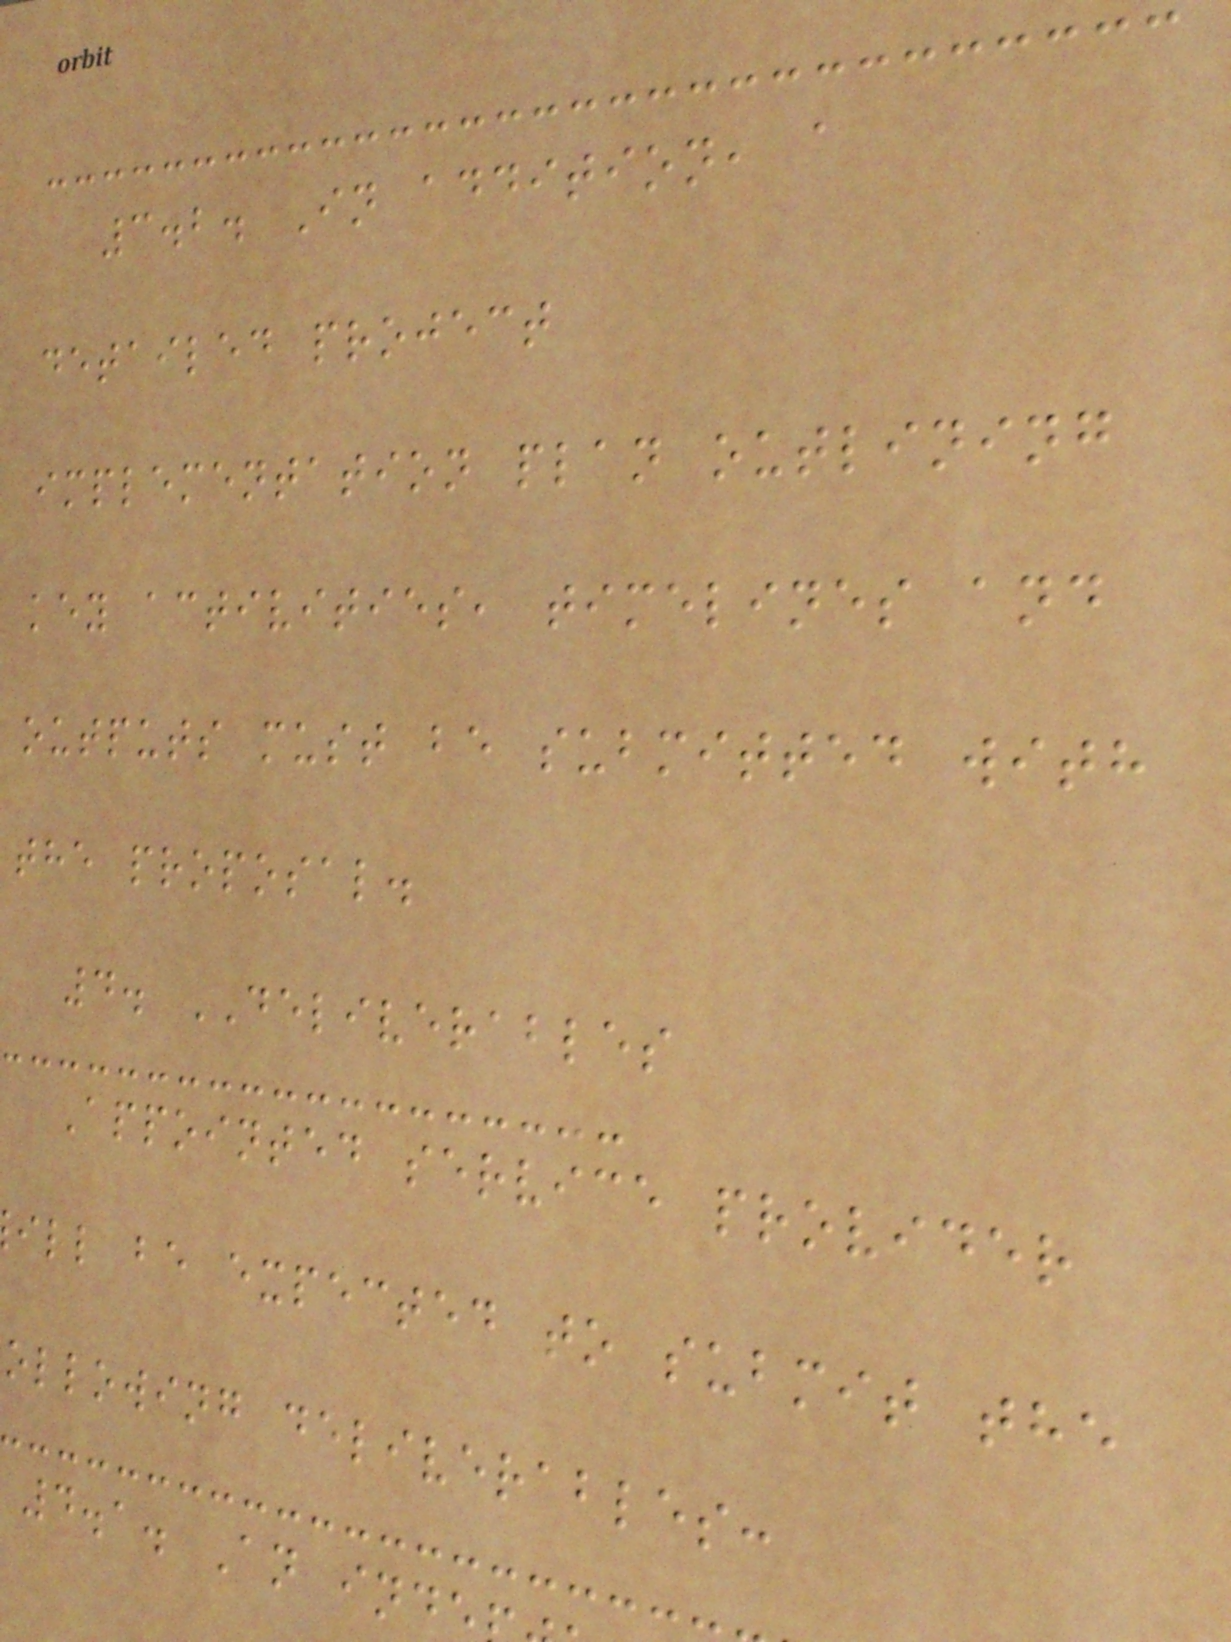3.2. In addition, a
detailed project
implementation plan outlining
key activities, timelines and
outputs must be submitted with
the proposal.
4. DELIVERABLES
Appointed service provider
ill be expected to submit the
ollowing deliverables:
4.1. An ind
